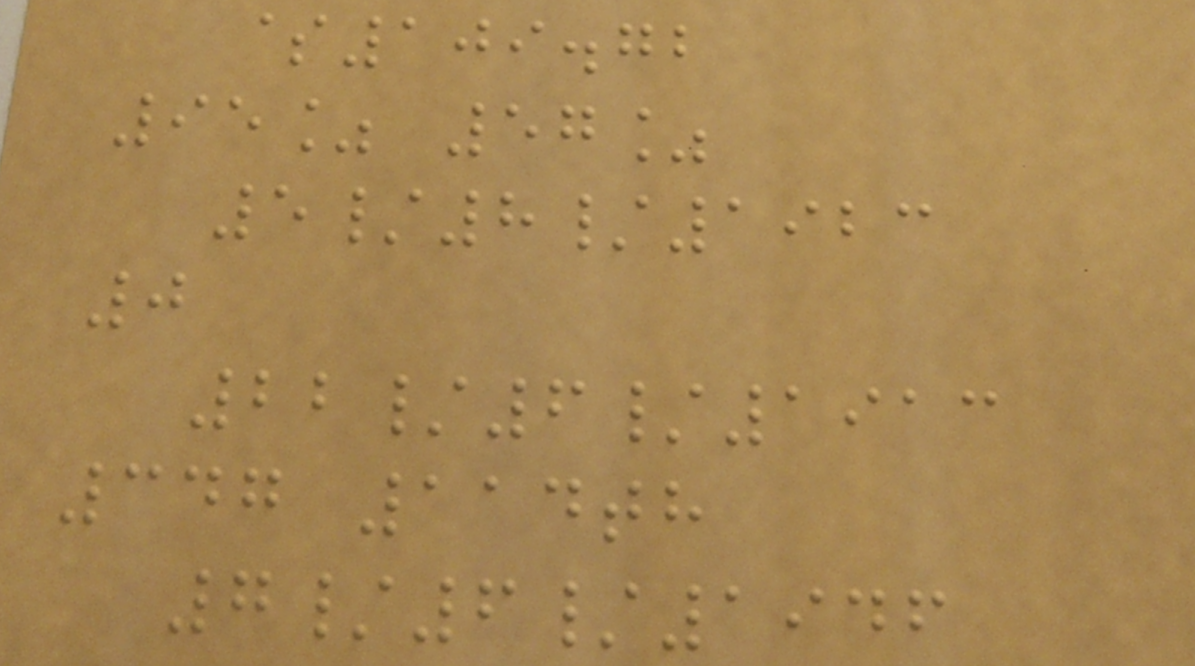$109.72
95% 57%
5/8/1923
0
22/6/1913
347 114th
7/6/1946
